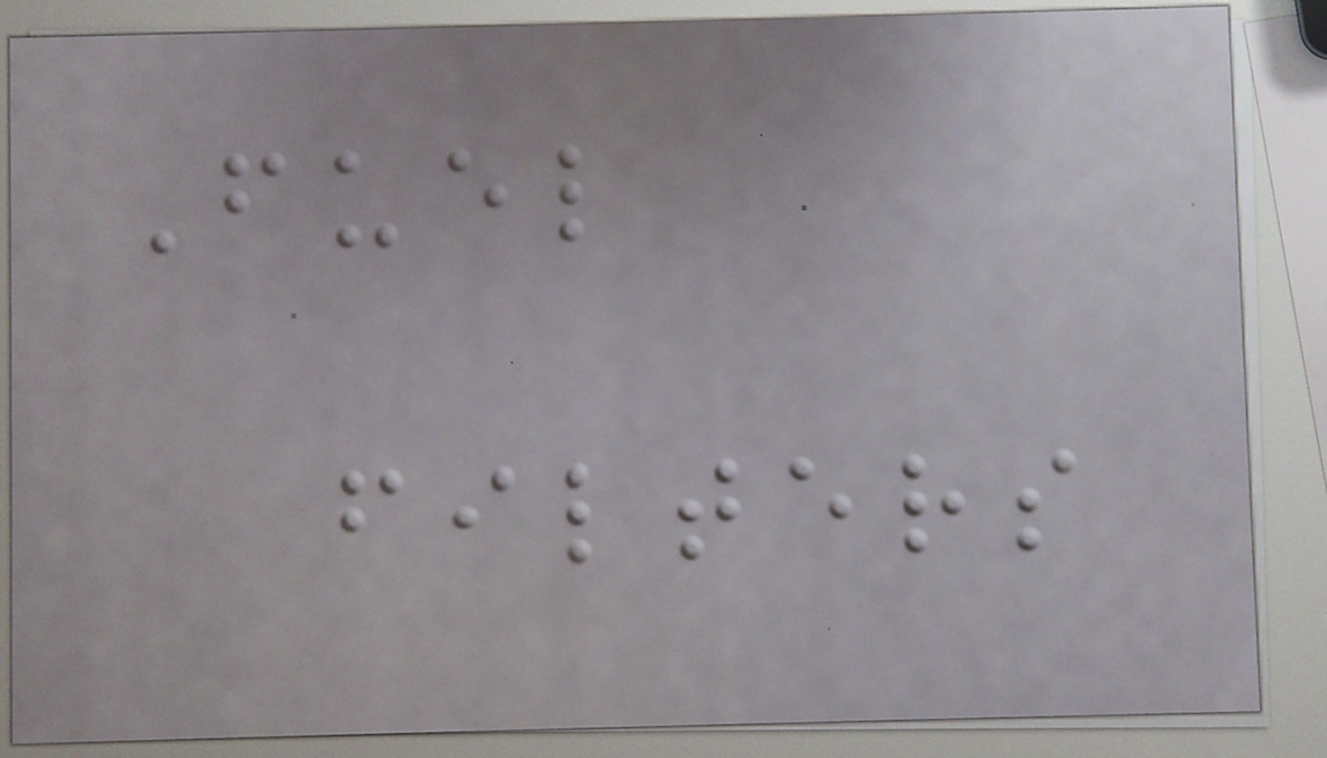Fuel
filters
